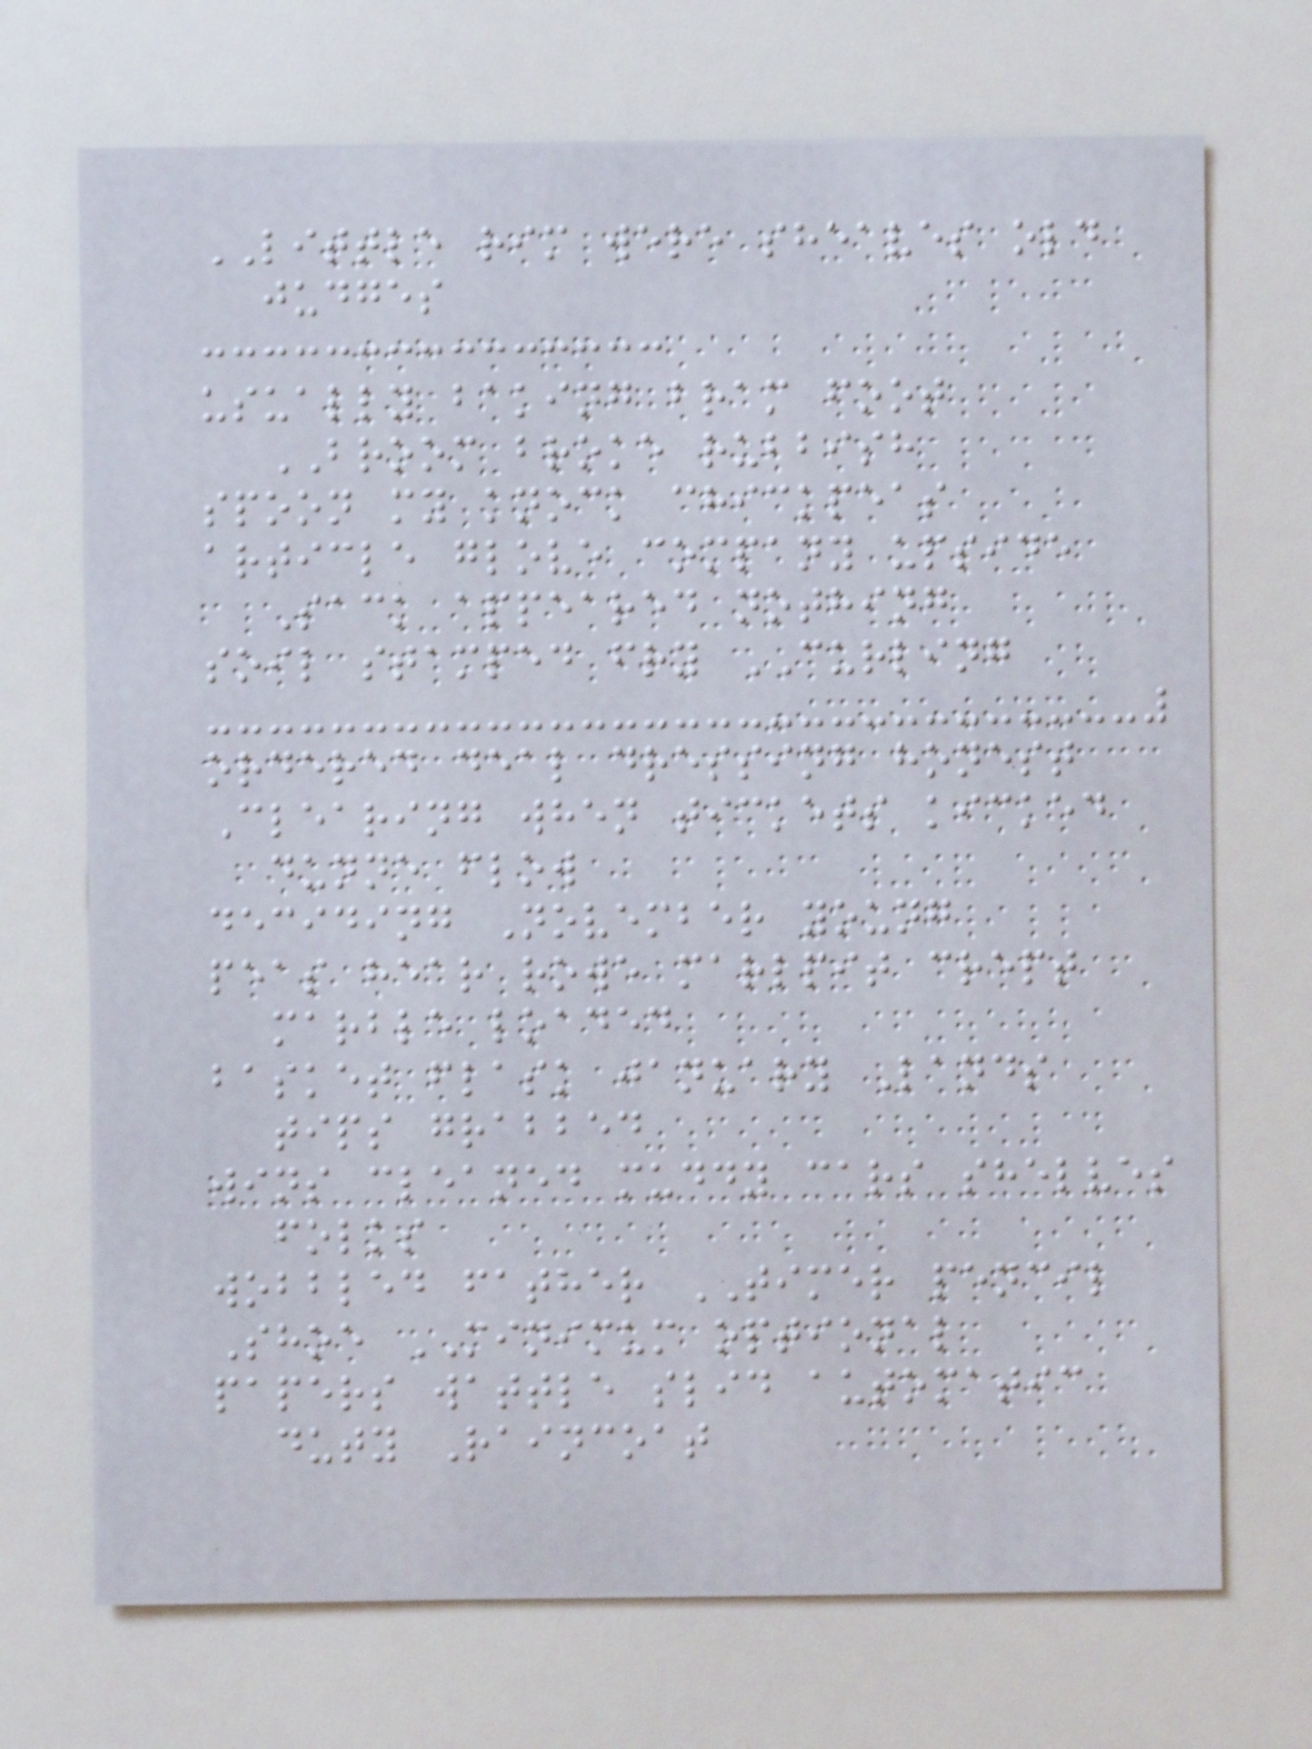LITTLE rim were sheaves old
judges
usually baking bram foot
BROOM broke rubbish
spoon my knock chickpeas
article glove company upside
Sack appeared nothing
soil stamped fry CURLING
ordered deal dressing honest
Clearing when tickets kicked
dunne flow
deciding November young
peas hear rowe marlpit crept
marble loaded
basket flask january Lands
tips grabbed
wins cleaned muddy cars shelves
folks
wobbled father TIMER pencil
Shoe MINIMUM optional
papers wattle slid automatic
duty Raincoat
